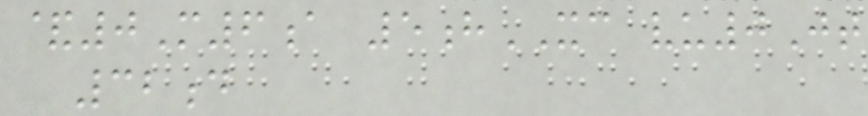&0M6a 5hXC vu0Jt
32d
